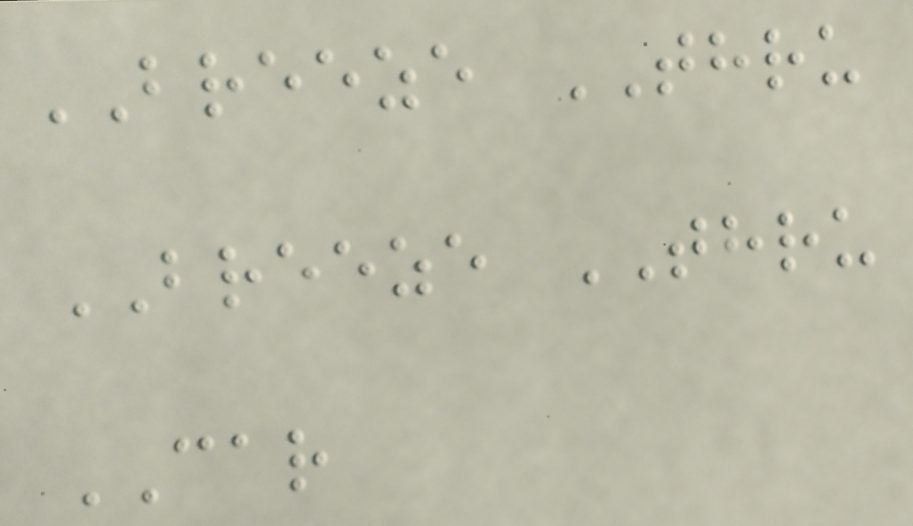BREEZE THRU
BREEZE THRU
CAR
